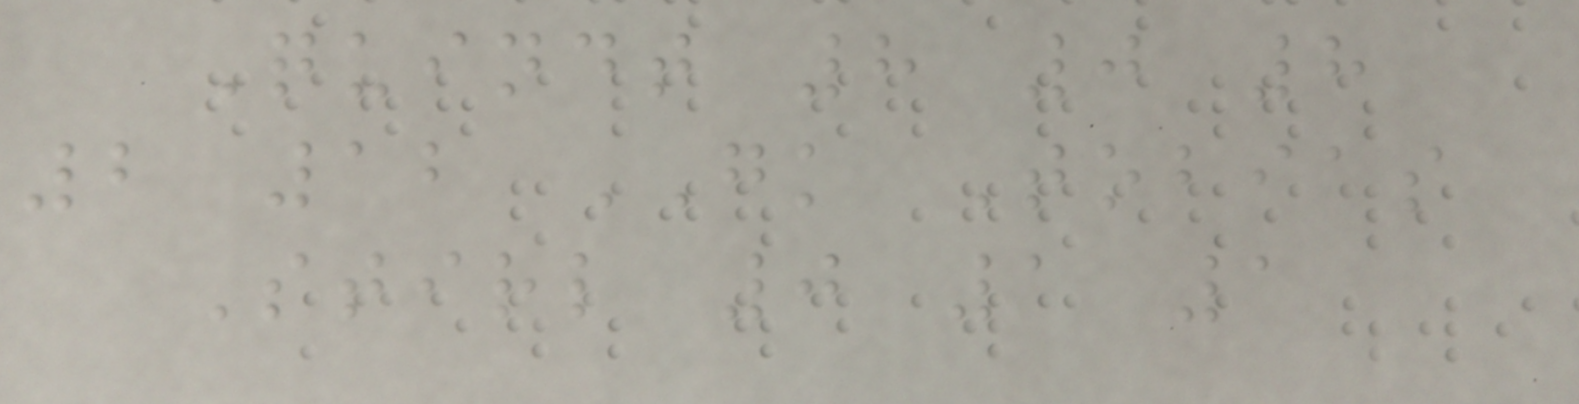Quindt 8 0 8
2 12 GK Tobias
Stirl 0 1 1
